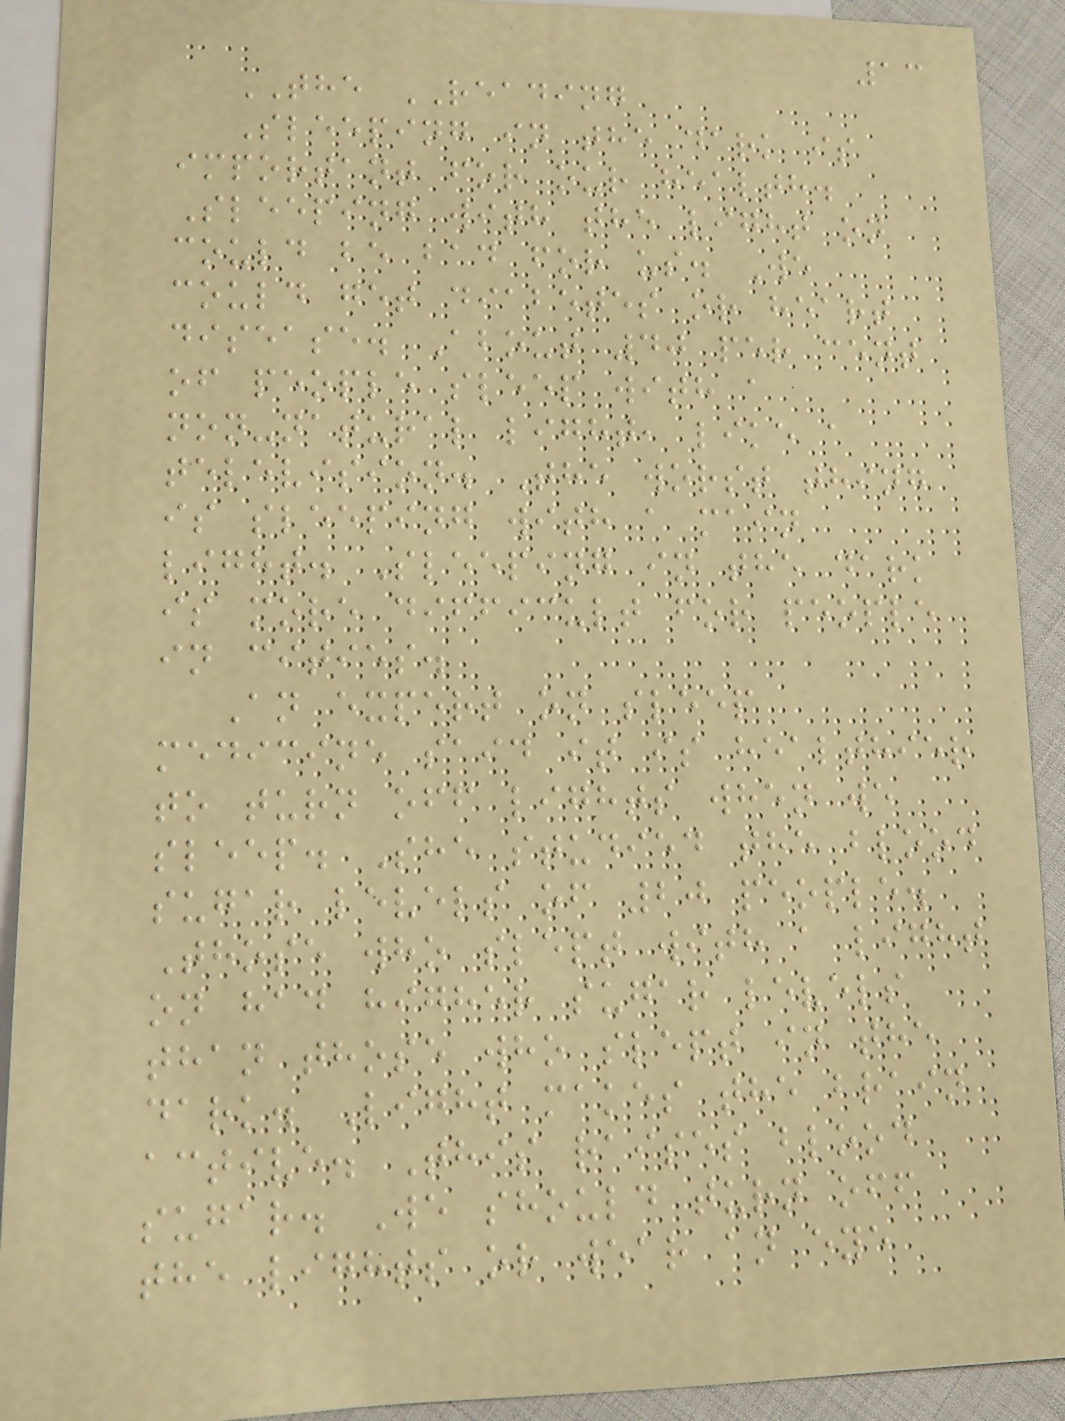13
THE READING
Sleeping in the dark is
important for our health.
Sleeping with the light on
could be bad for us. We
could get diabetes or heart
disease. About 40 per cent
of people sleep with a
non-natural light, like a
television. The worst thing
is sleeping with a main
light. Sleeping in the dark
is more difficult for people
in cities.
An expert on sleep
medicine said it is healthier
to turn off lights when we
sleep. She studied the blood
sugar levels of 20 people.
Those who slept with a light
on had higher sugar levels
than those who slept in the
dark. Light makes the brain
active. This raises blood
sugar. We should turn off
the lights or wear an eye
